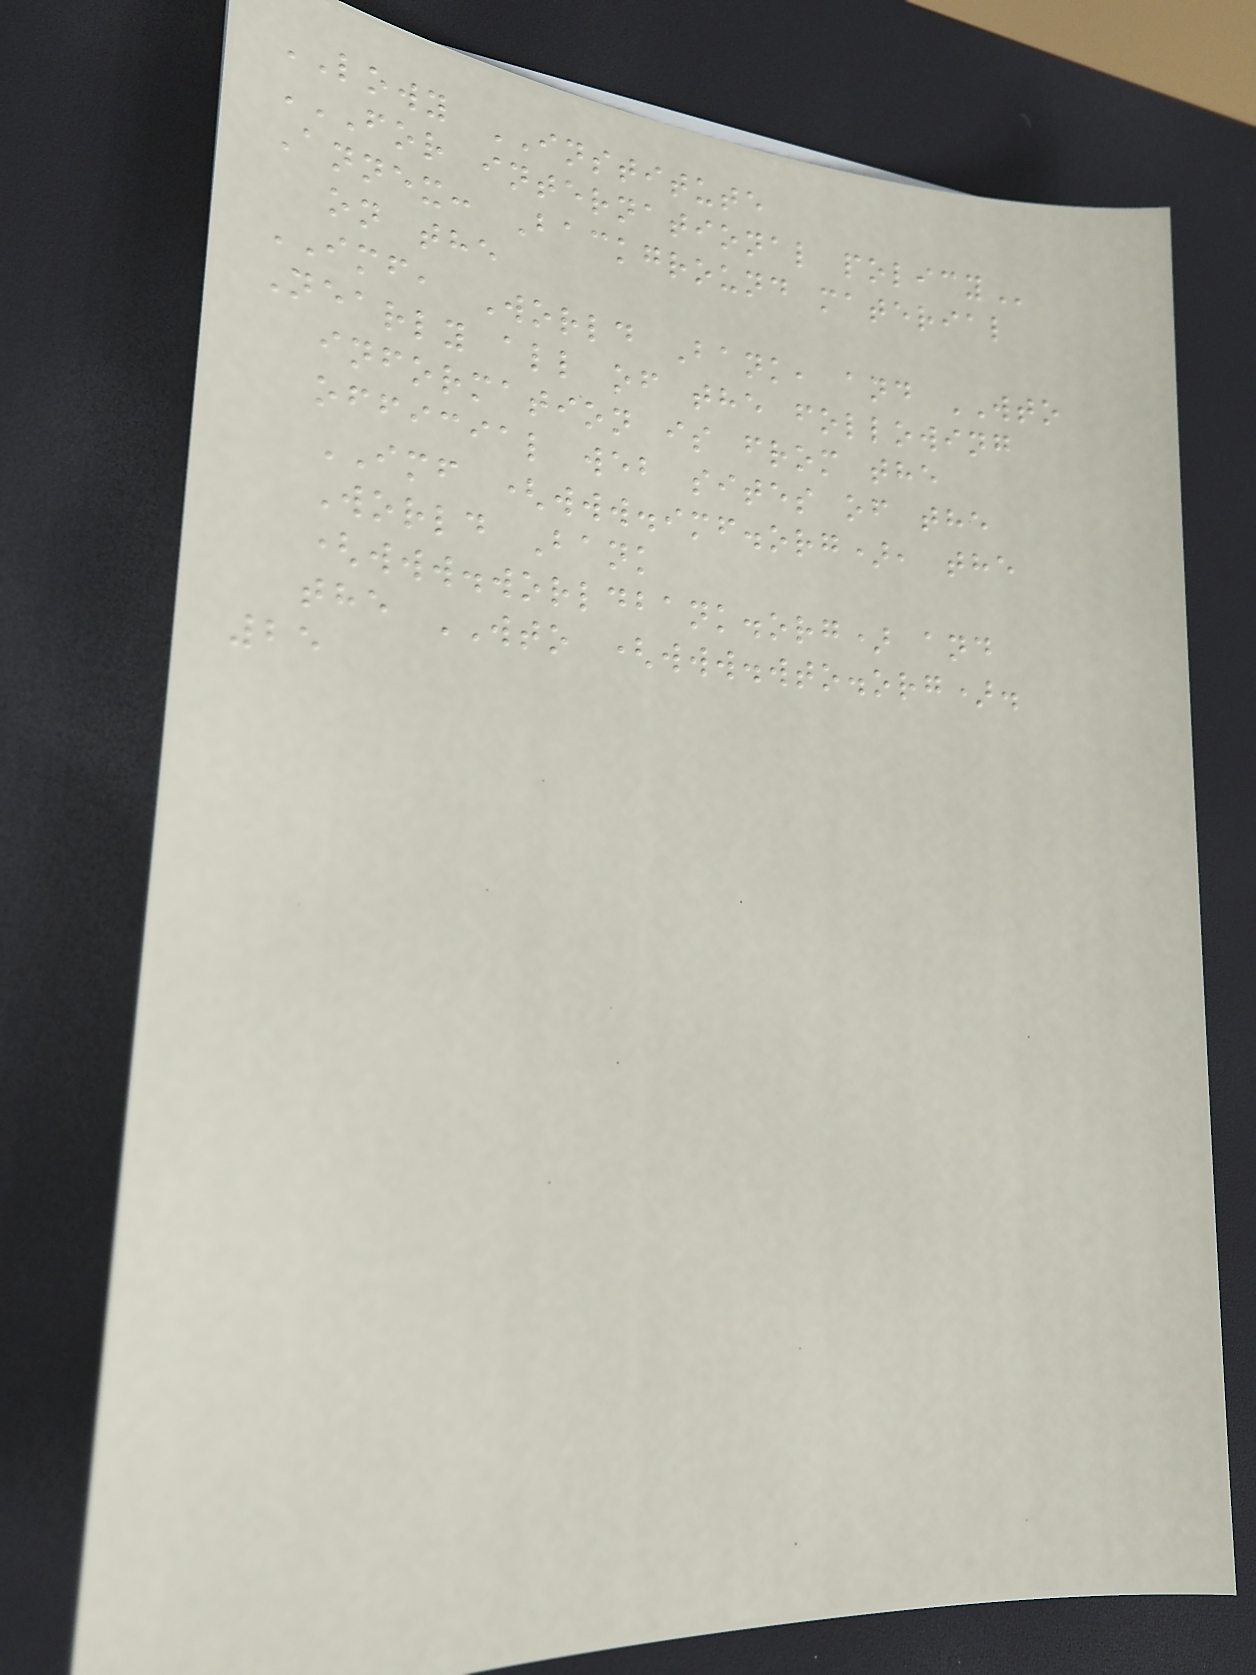LOWY INSTITUTE
FOR INTERNATIONAL POLICY
Annex: Background material
on the
IMF, World Bank, and WTO
Nearly all of the following
information is from the
official web sites of the
IMF (www.imf.org), the
World Bank
(www.worldbank.org) and
the WTO (www.wto.org).
25
